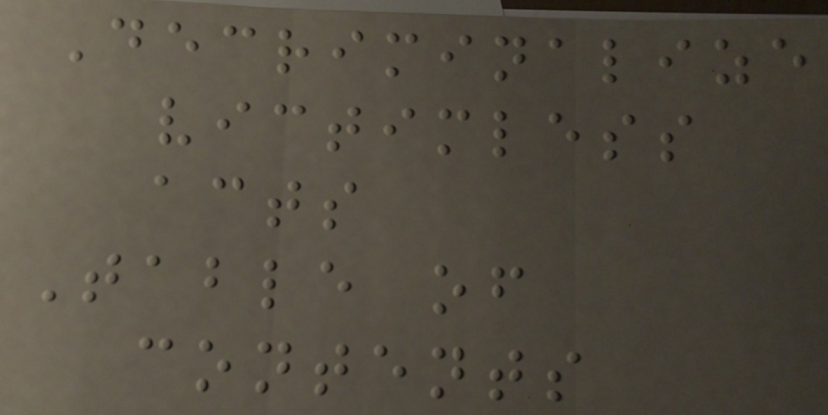Decriminalize
victimless
acts
Table of
contents
